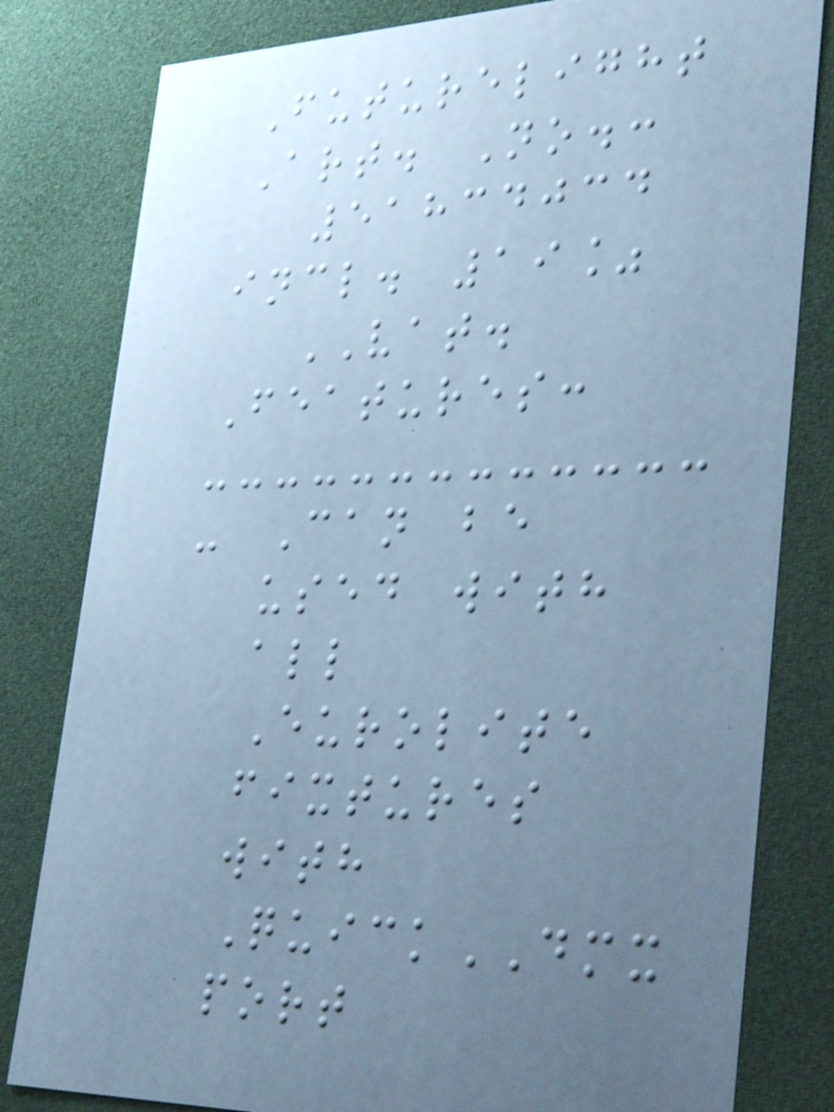Futurelight
Art. No.:
51834034
incl. 19%
VAT.
Features:
- Can be
used with
all
Eurolite
fixtures
with
QuickDMX
port
